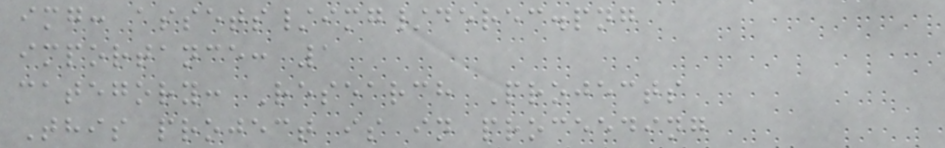img: assets/img/derec.png
importance: 1
category: Research Projects
This project is in proceeding
